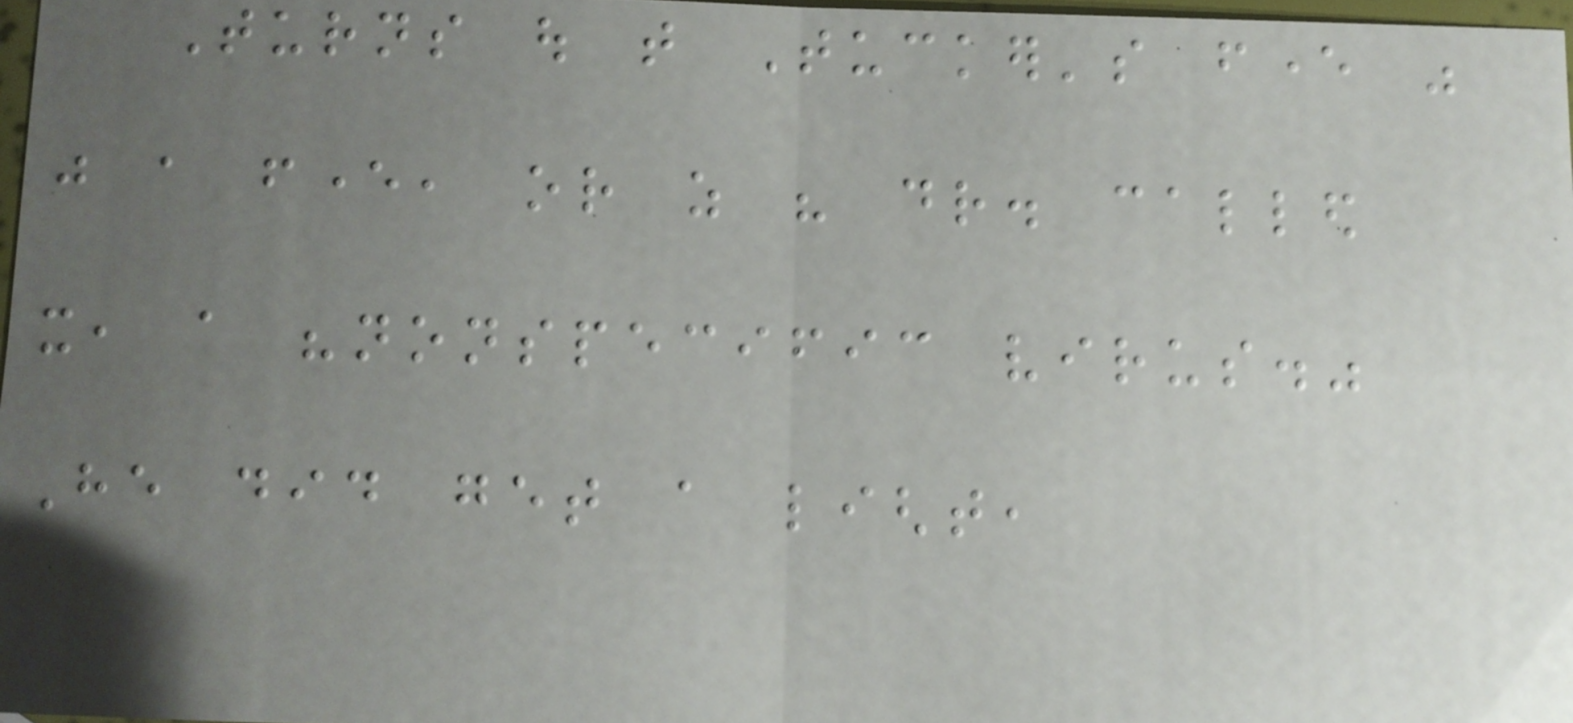Turns out that Tucker's fever was
just a fever, or as his dr. called
it, a "nonspecific virus."
He did get a light,
